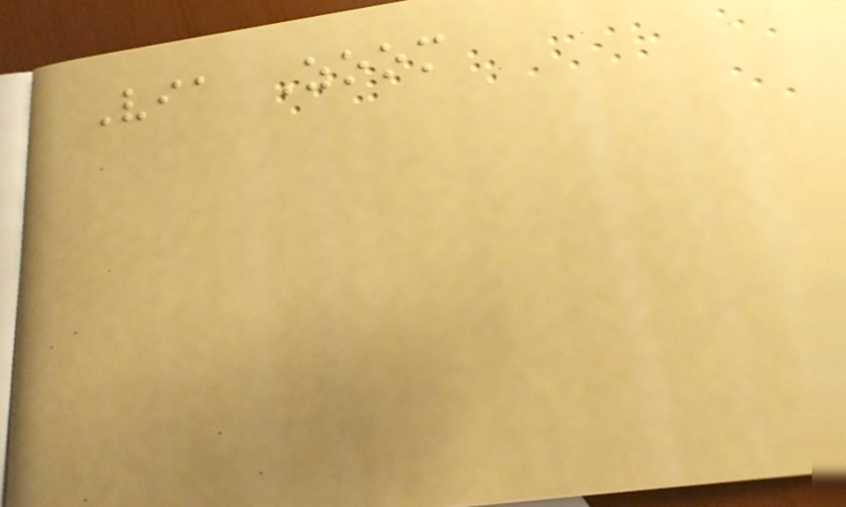Via Zoom
